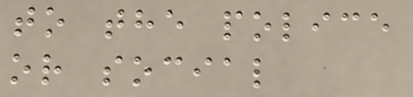to the police
or social
